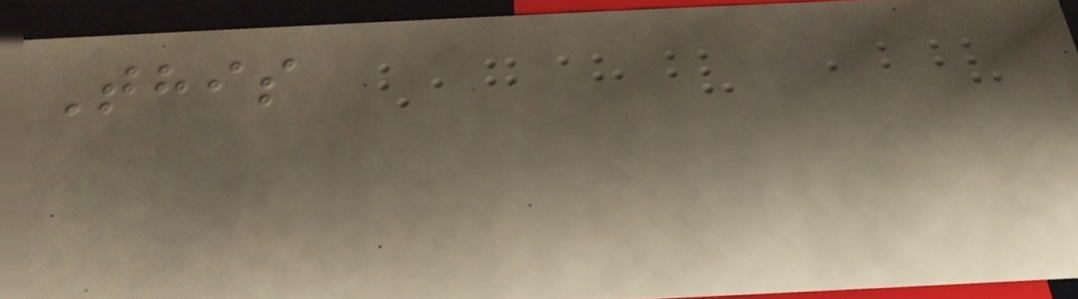This
